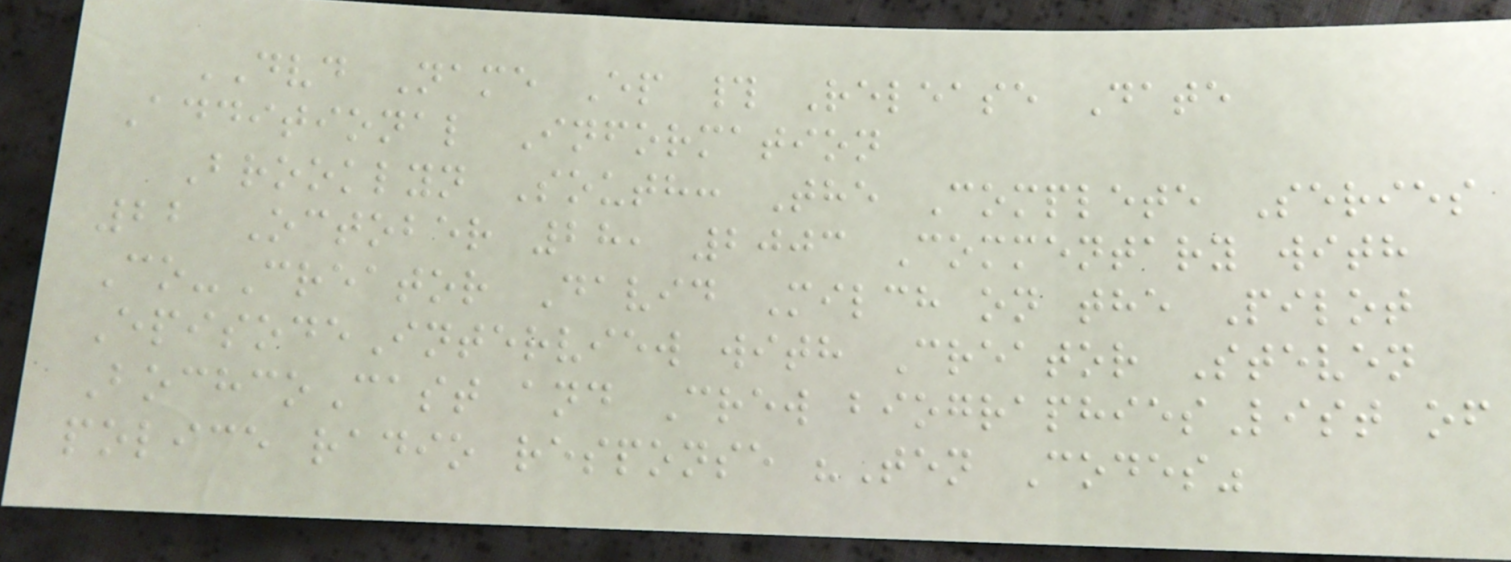DVD Name Ep # Release Date
Additional Information
Brooklyn South: The Complete Series
22 October 28, 2003 Commentary with
Co-Creator David Milch on the Pilot
EpisodeInterview with Creator Steven
BochcoCast and Crew biographiesList of
police radio response "Ten Codes"
